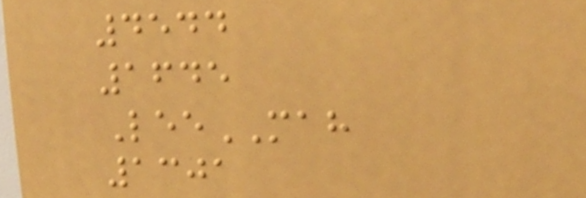4544
1645
LeeMAH
1301
